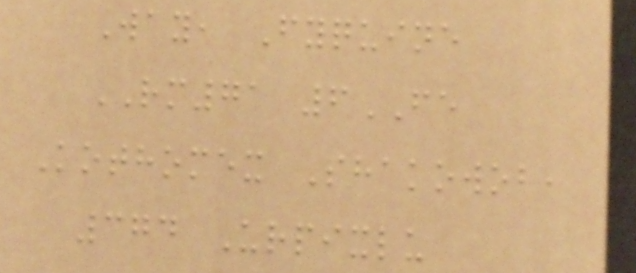Way, Fyquine
RM71 6FE
Kothomex Shakowob,
374 Urpixlu
